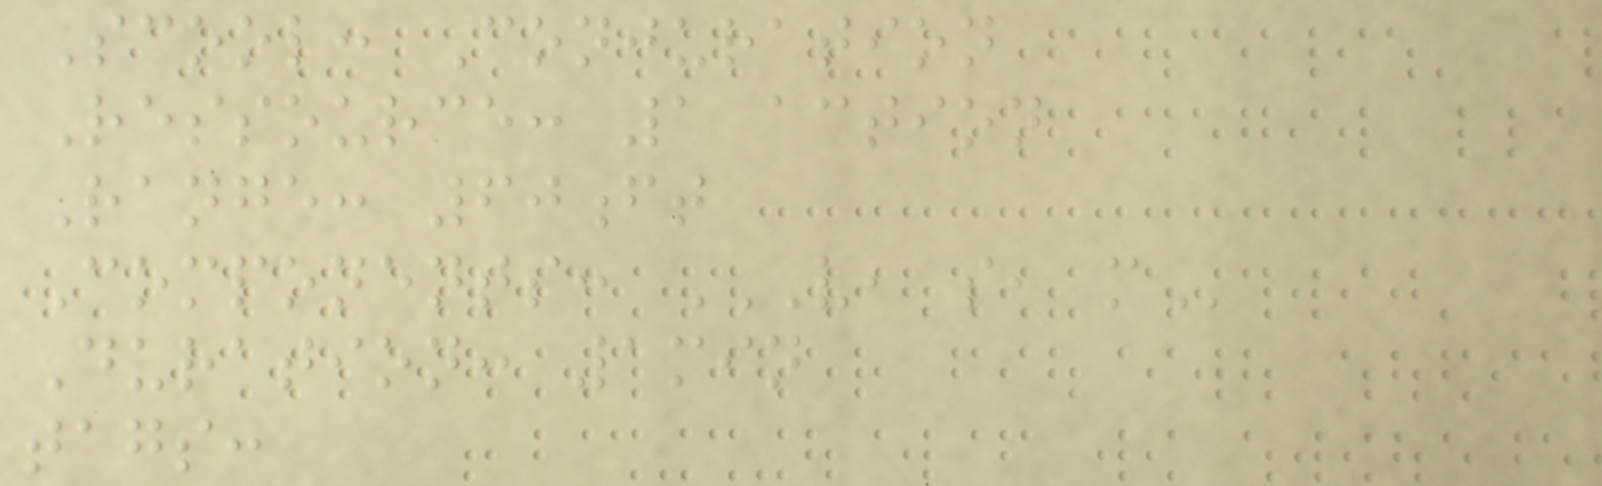Scool: Conjuration
Ressource: 1 action
Range: 60ft
Components: V, S, M
Duration: 1min
tags:
